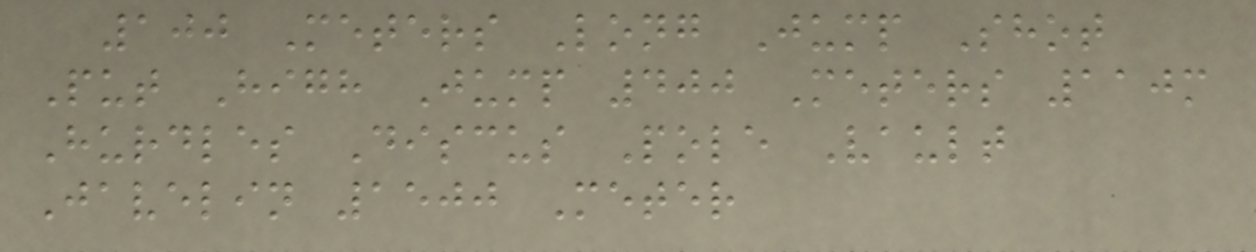100 Meters Long Jump Shot
Put High Jump 400 Meters 110m
Hurdles Discus Pole Vault
Javelin 1500 Meter
